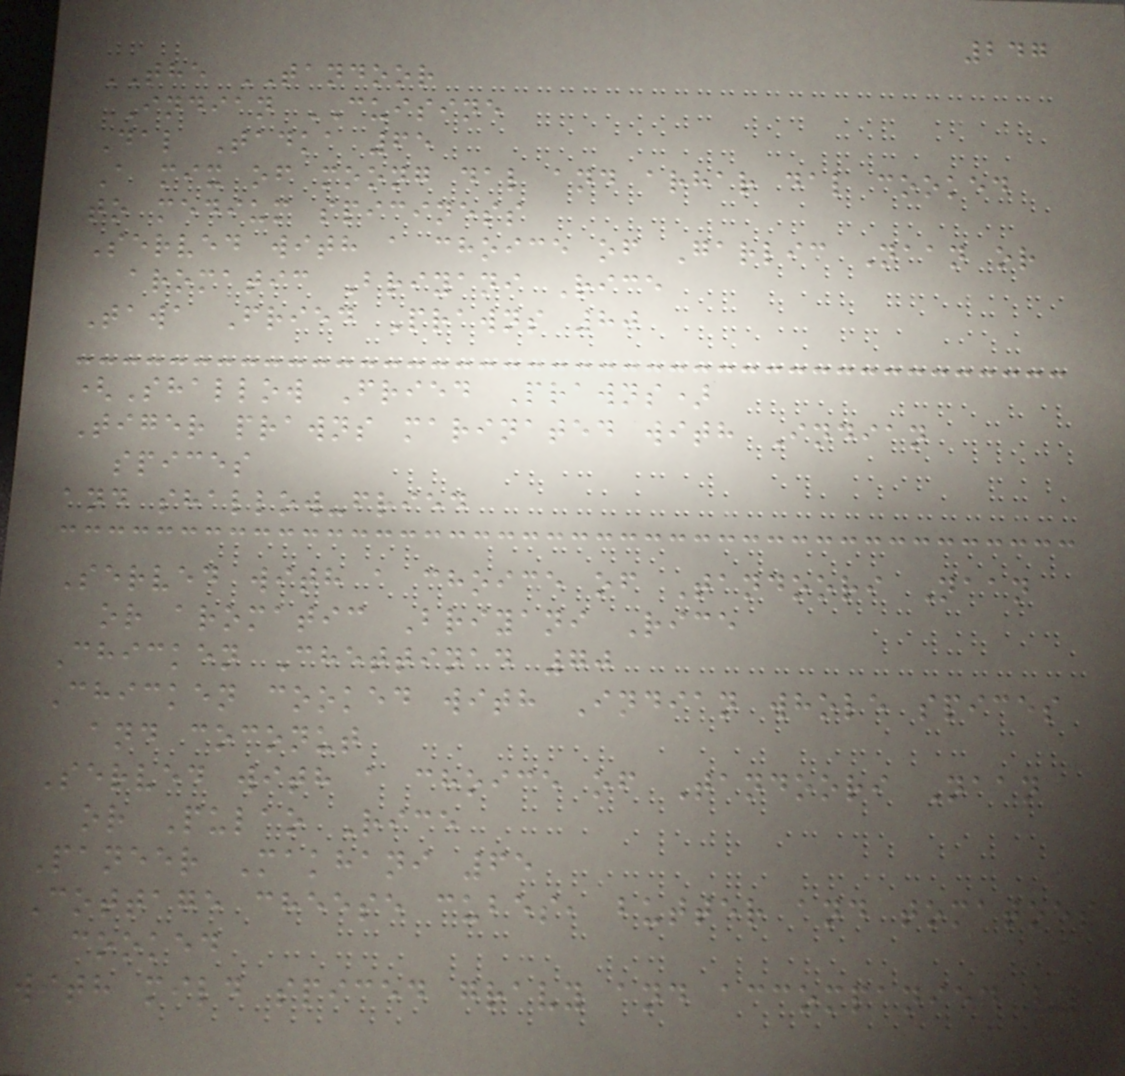247
THE TANDOOR
INDIAN CUISINE
Dal Tadka 65
A mix of moong dal and arhar dal cooked
to medium spiciness
Served with a choice of Garlic Naan or
aromatic Briyani Rice
Tawa Fried Prawns 80
(Shallow Fried Prawns)
Tiger prawns marinated with Indian
spices
and shallow-fried
Served with a choice of Tandoori Naan
or aromatic Briyani Rice
Chicken Chettinad 70
Chicken cooked with Indian whole spices
and coconut
Served with a choice of Tandoori Naan
or Pulao Rice
Paneer Makhani 65
Cottage cheese cubes, butter and tomatoes
cooked
with mild spiced gravy and accompanied by
